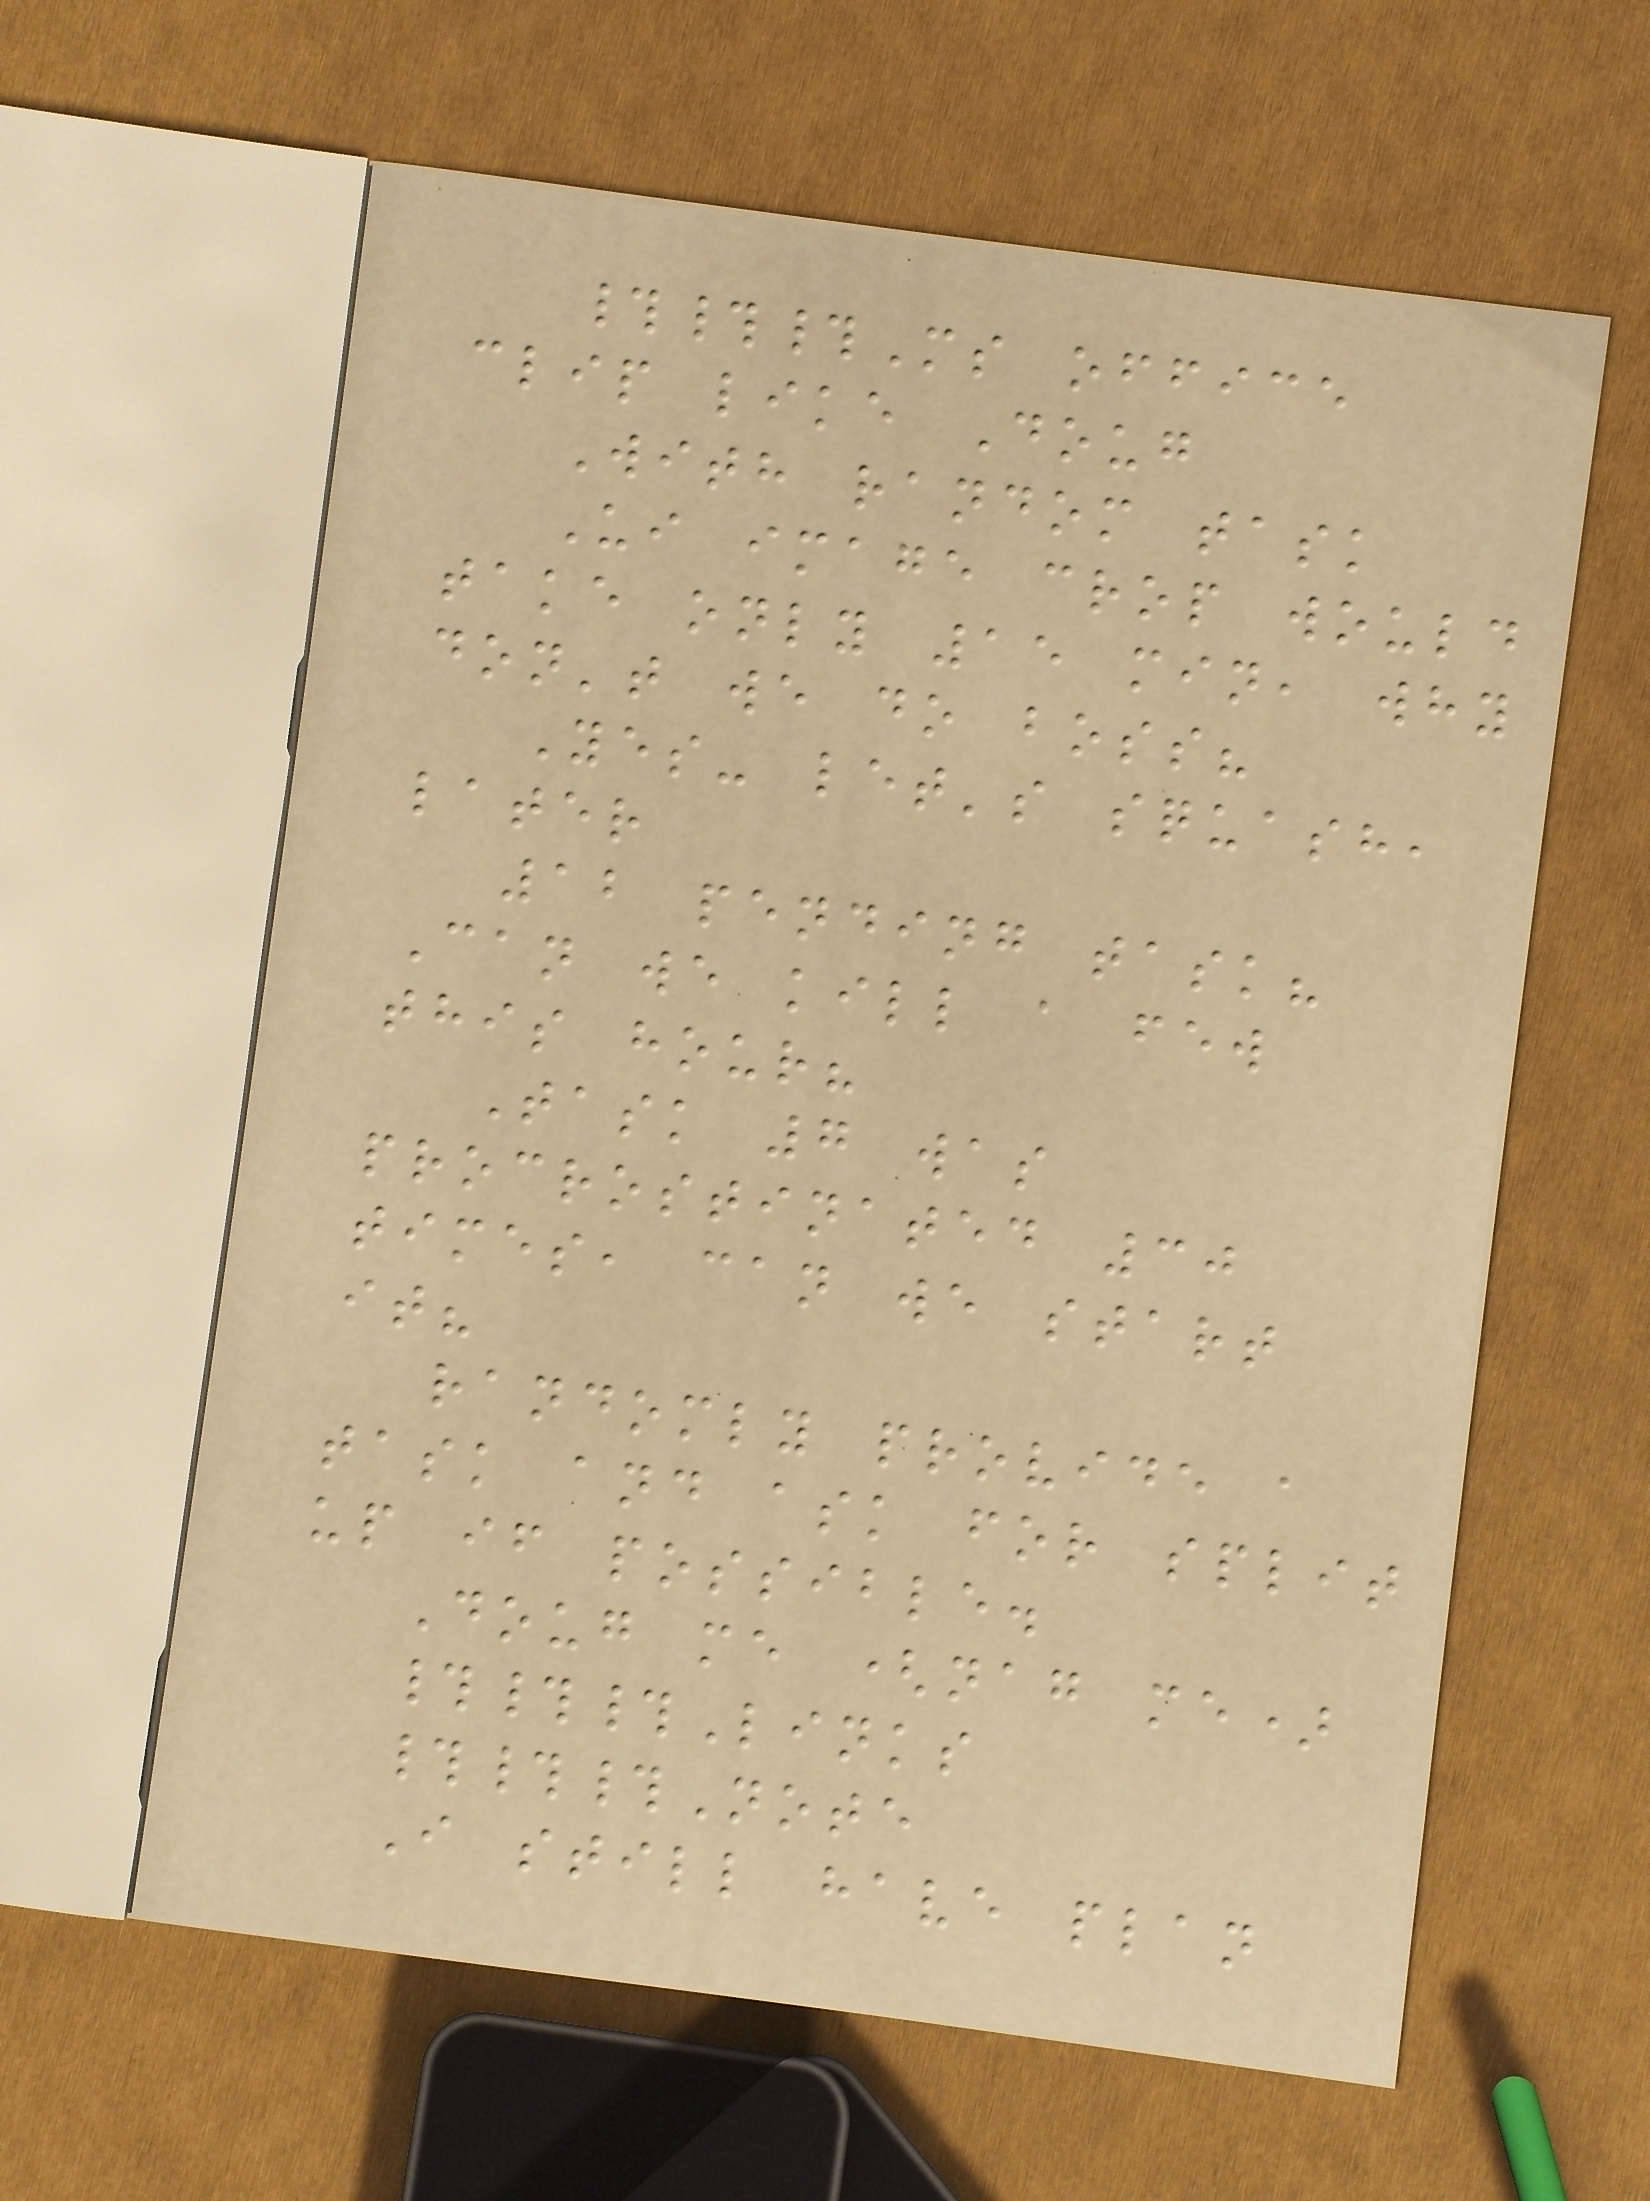###Ms office
clip like Doug
With random task
Ui image crop would
take only 15 min, why
don't we do boss?
Yes- let's squash,
later
12 pending task?
Can we kill a few
this hour?
Task 7 was
procrostinated 30
times, can we start
it?
randomly provide a
task and ask for split
up if possible.
Doug me (nag me)
###Links
###Note
I still have plan
